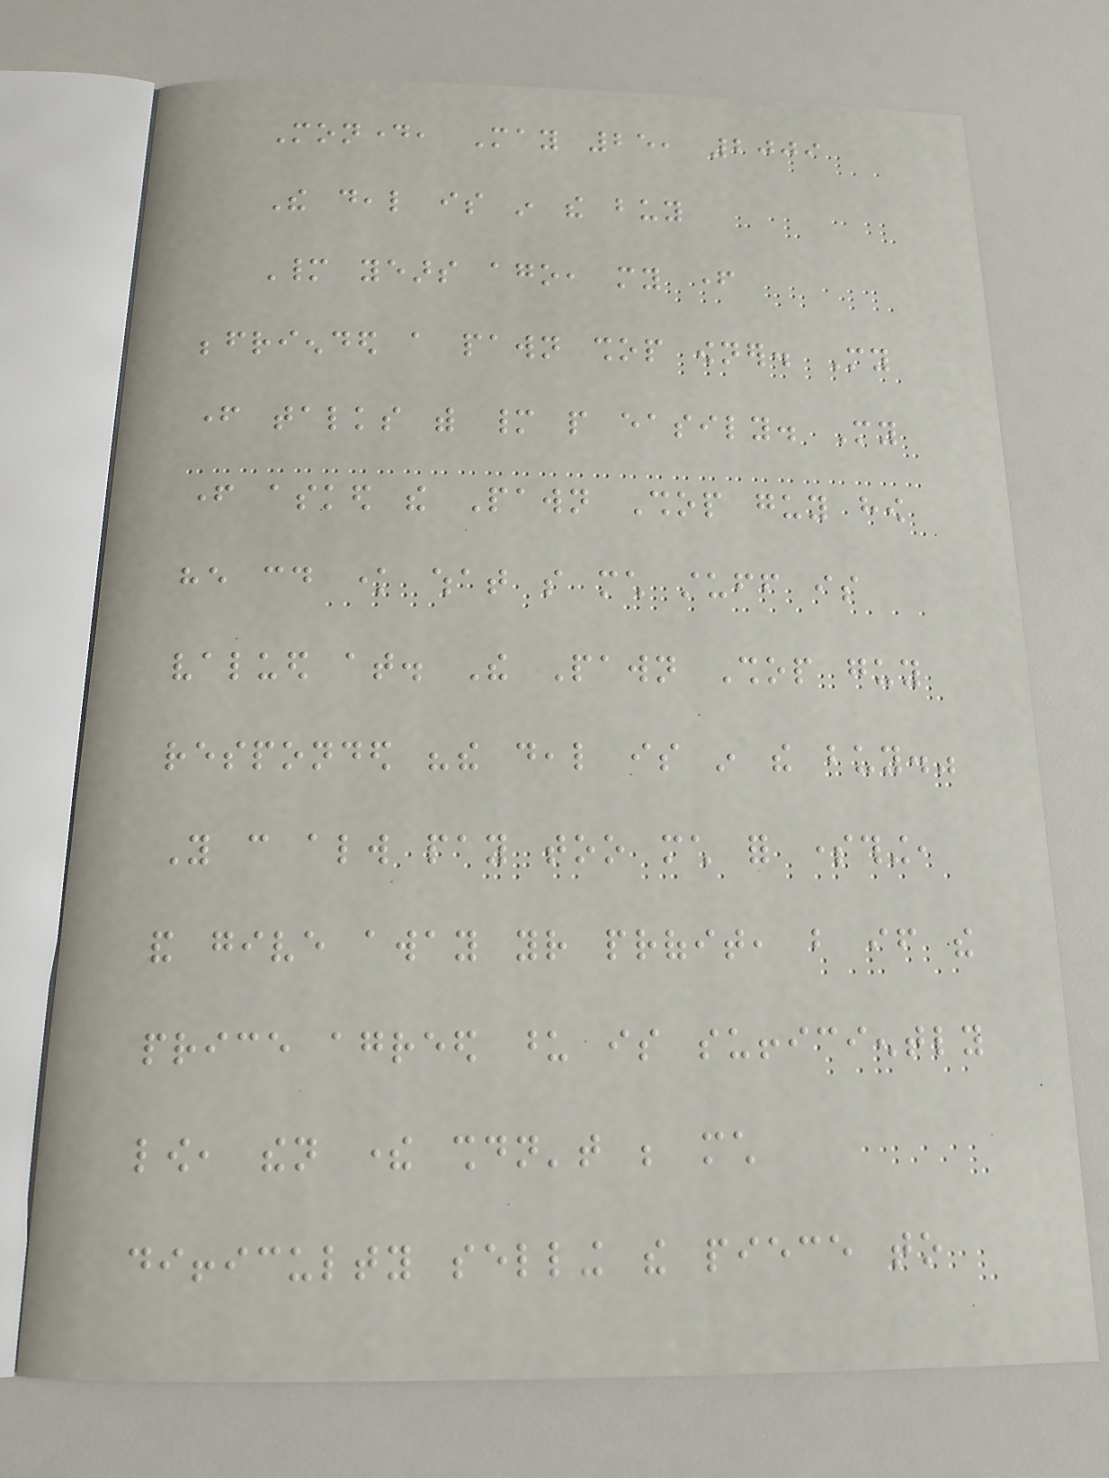Monday, May 25, 2009
The deal is in the buy
Many years ago, my father
befriended a pawn shop owner. My
father talks with many people easily. My
father asked the Pawn Shop guy how
he could know what so much stuff is
valued at. The Pawn Shop guy
responded "the deal is in the buy."
You can always pay too much for something,
and give away your profit, but if the
price agreed upon is sufficiently
low, then there shouldn't be much
difficulty selling the piece to
